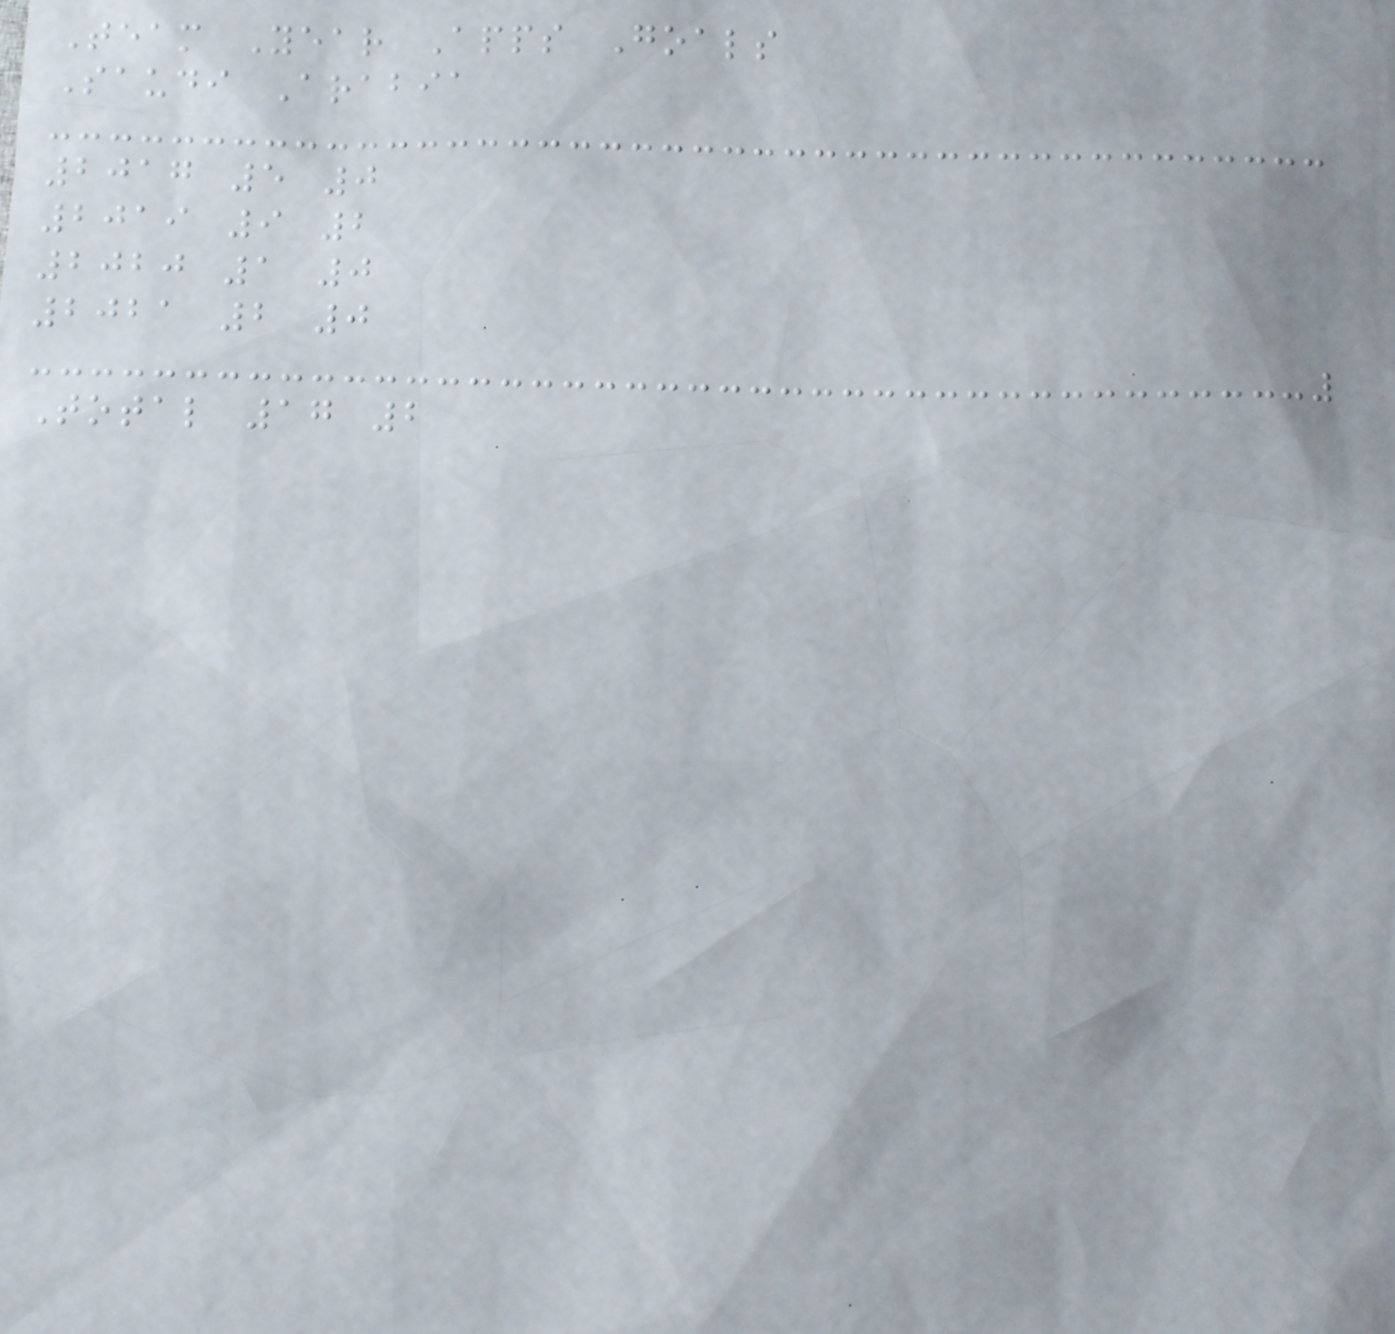Team Year Apps Goals
Saudi Arabia
2017 5 0
2019 9 2
2020 1 0
2021 2 0
Total 17 2
